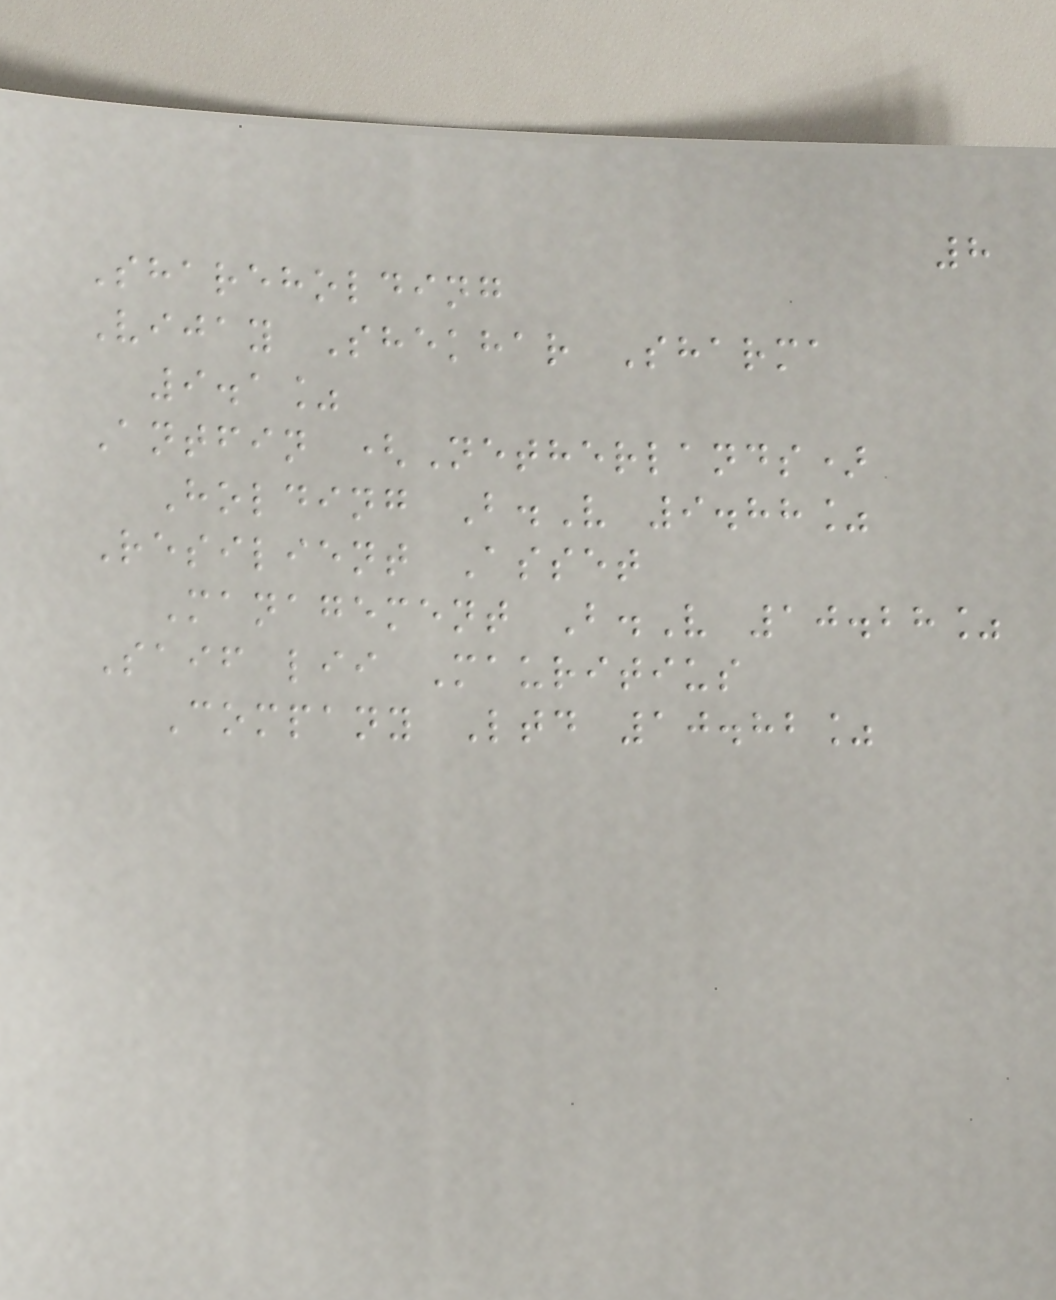8
Shareholding
Vijay Shekhar Sharma
9.1%
Antfin (Netherlands)
Holding B.V 9.88%
Resilient Asset
Management B.V 10.28%
Saif lii Mauritius
Company Ltd 10.82%
